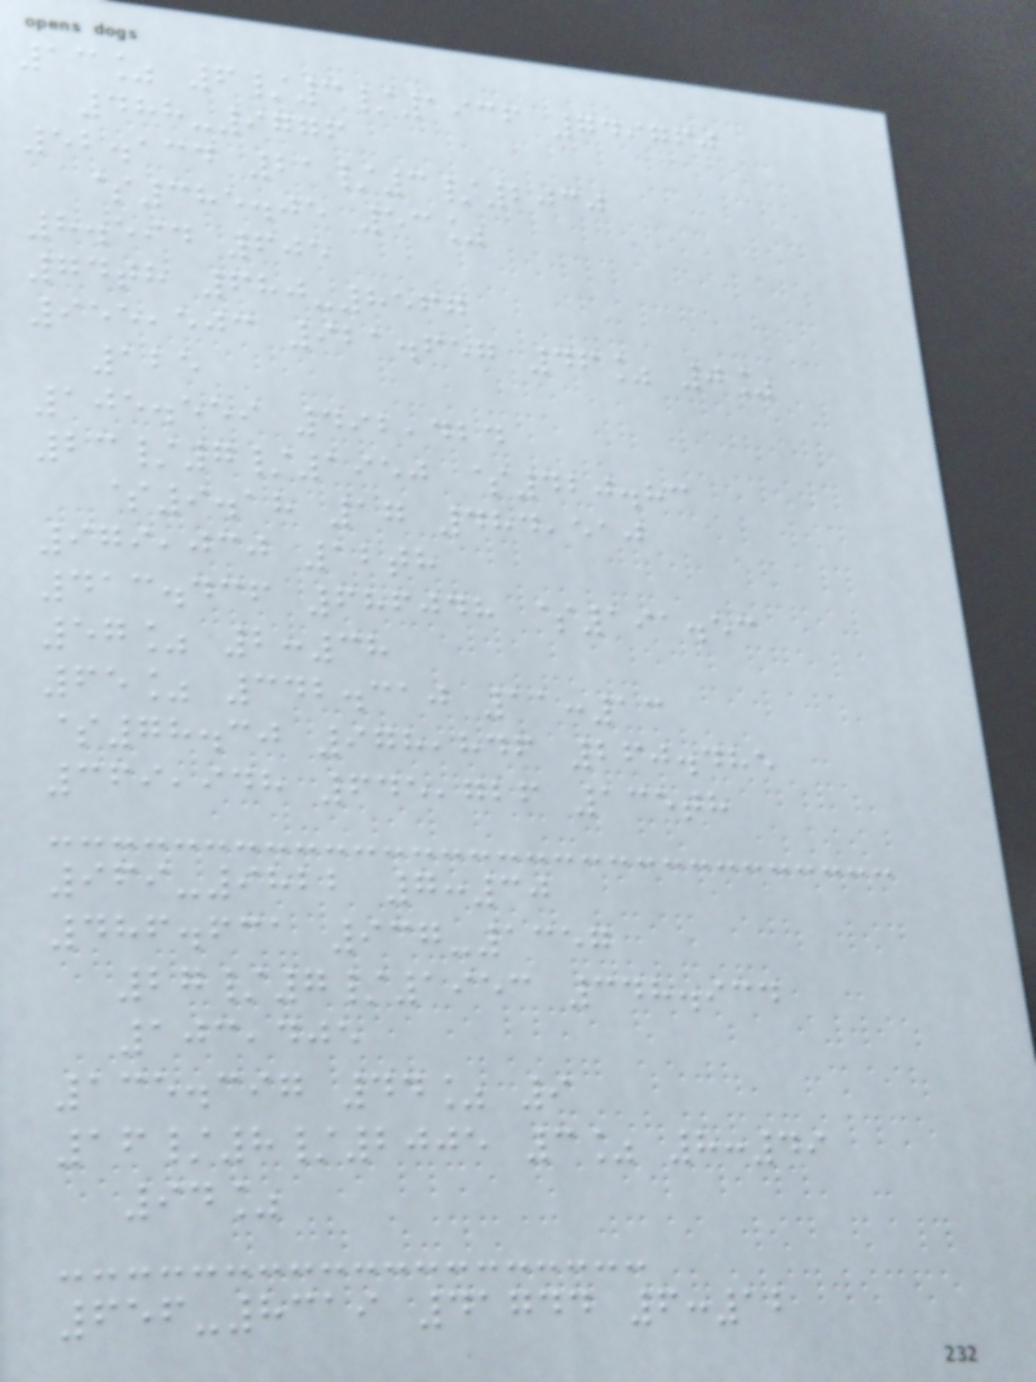13% 6/3/1936 749760
488-9776
52.134 21/3/2030
$385.05 53%
8.594 605
74th 680-8567
955,503 921.657 46% 0%
125
105.559 492,424
23/7/1950 $420.83
$9.18 17 484,510
979,030 12th
413.436 686048 $191.53
57% 2:38
65% 342.310 11:13
$78.30 978,846 260.485
369,948 645,726 135th
969-9822 7:30
486.631 937-1357
27/7/1953 348.934
103,405
135.397 44% 9
16/8/2005 3% 8:49
94%
656-8319 41744 6:12
